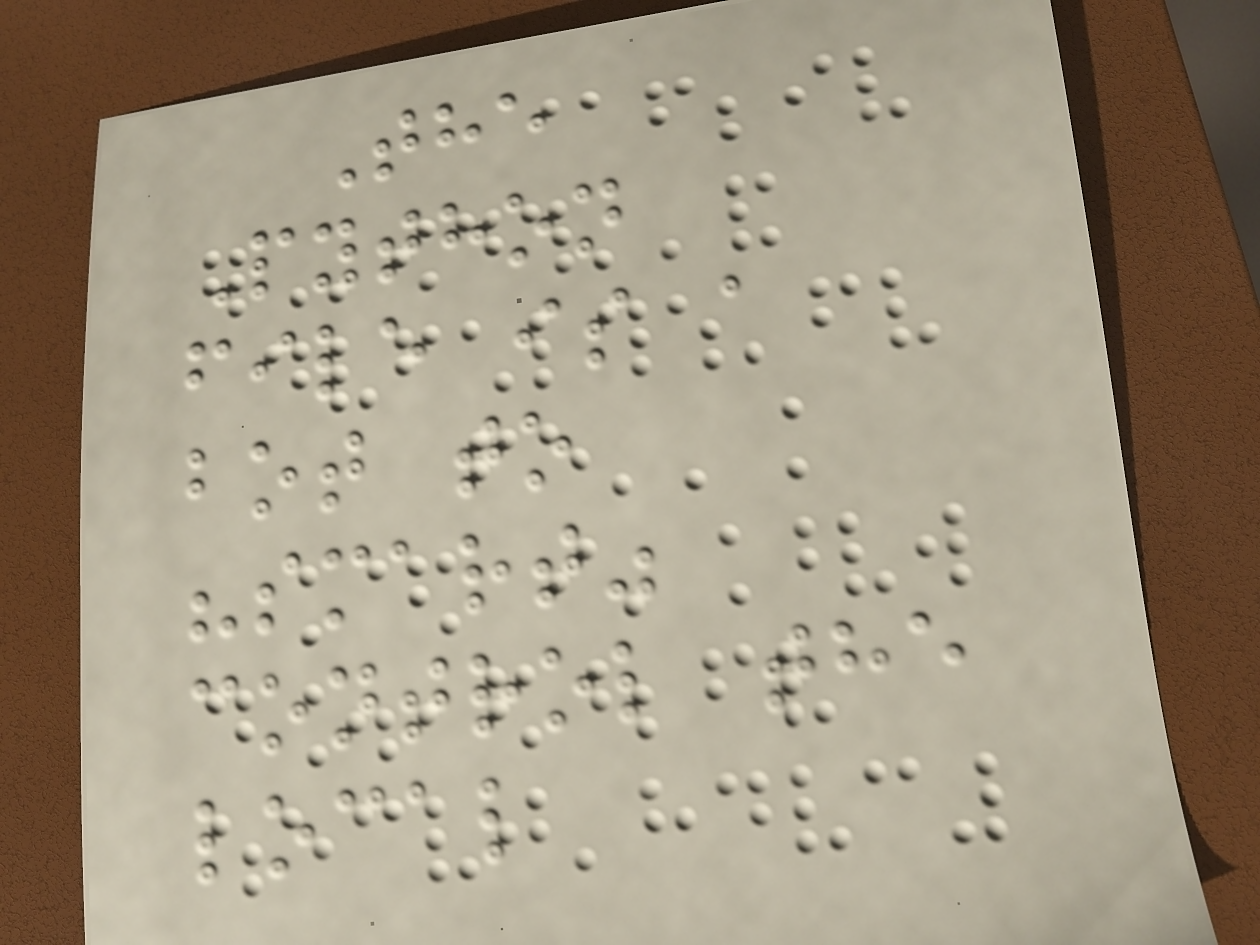The
Python
file is a
bot to
"smart"
control the
local
